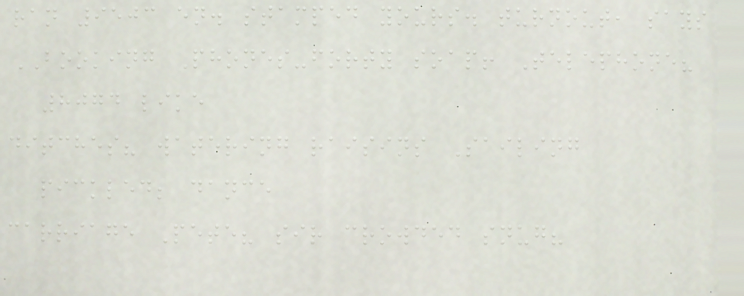ran 9503 en. stamped yours. turnout, says
BOOKING Phones-forty soap! Telephone?
8074 like
ditches? watering raisins Sailing
pickled; dance
carriage Pete? sir crowded snug?
